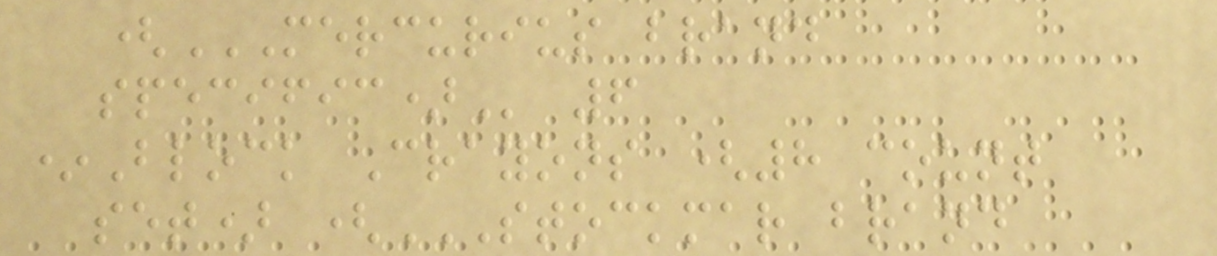(MERCURIUS BRAND
SPECIFIC) 6
*Block Crayons (8 count
set) (STOCKMAR BRAND
